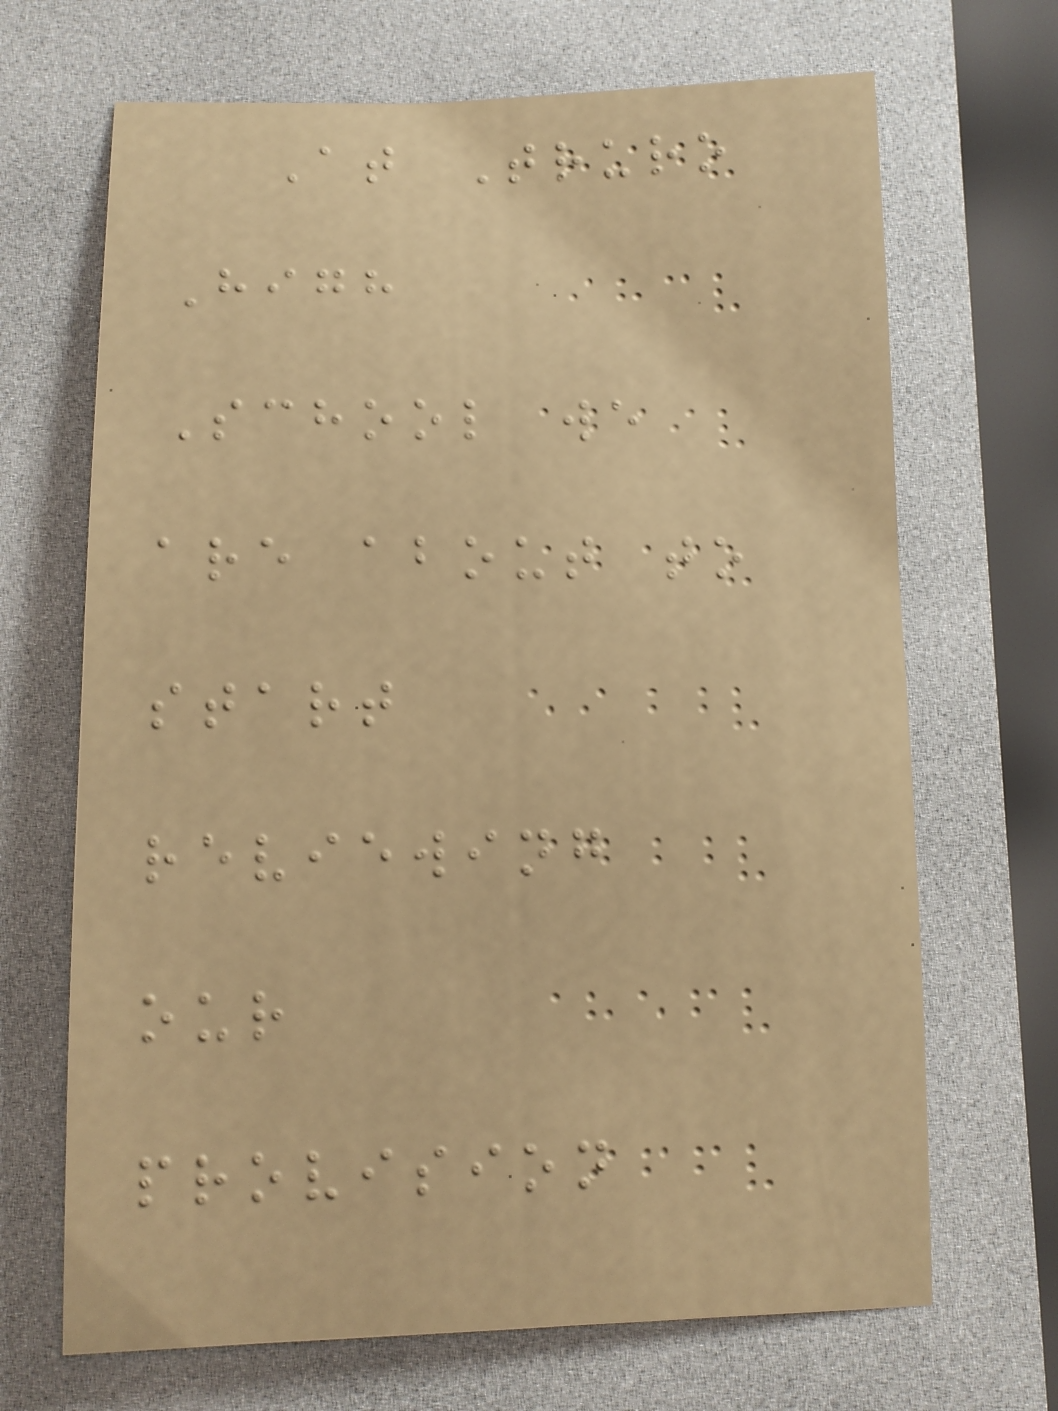At Truro
High
School we
are about to
start
reviewing
our
provision
